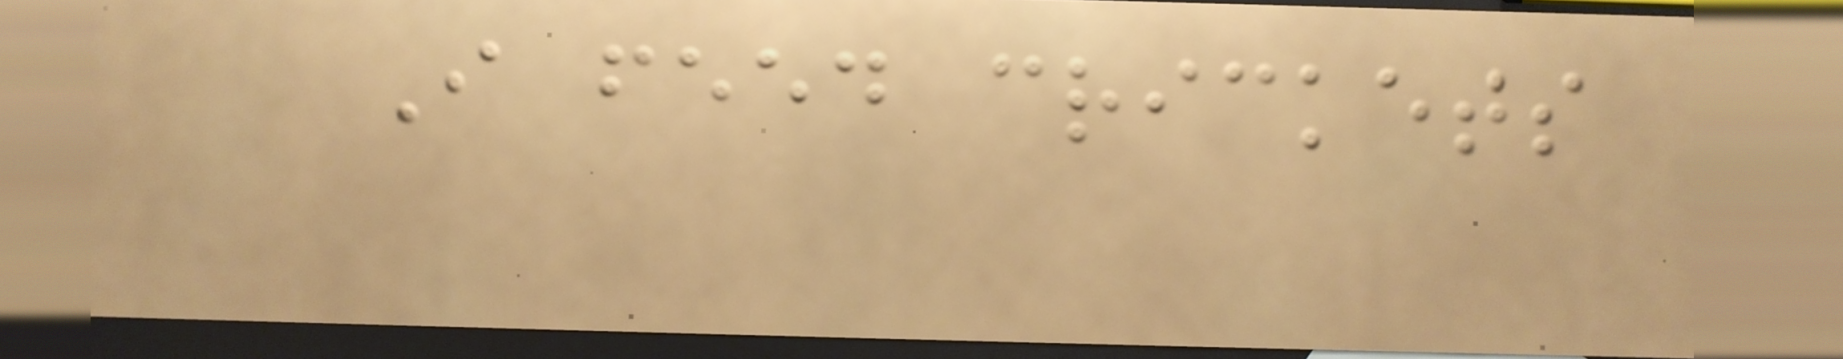I feed crickets
